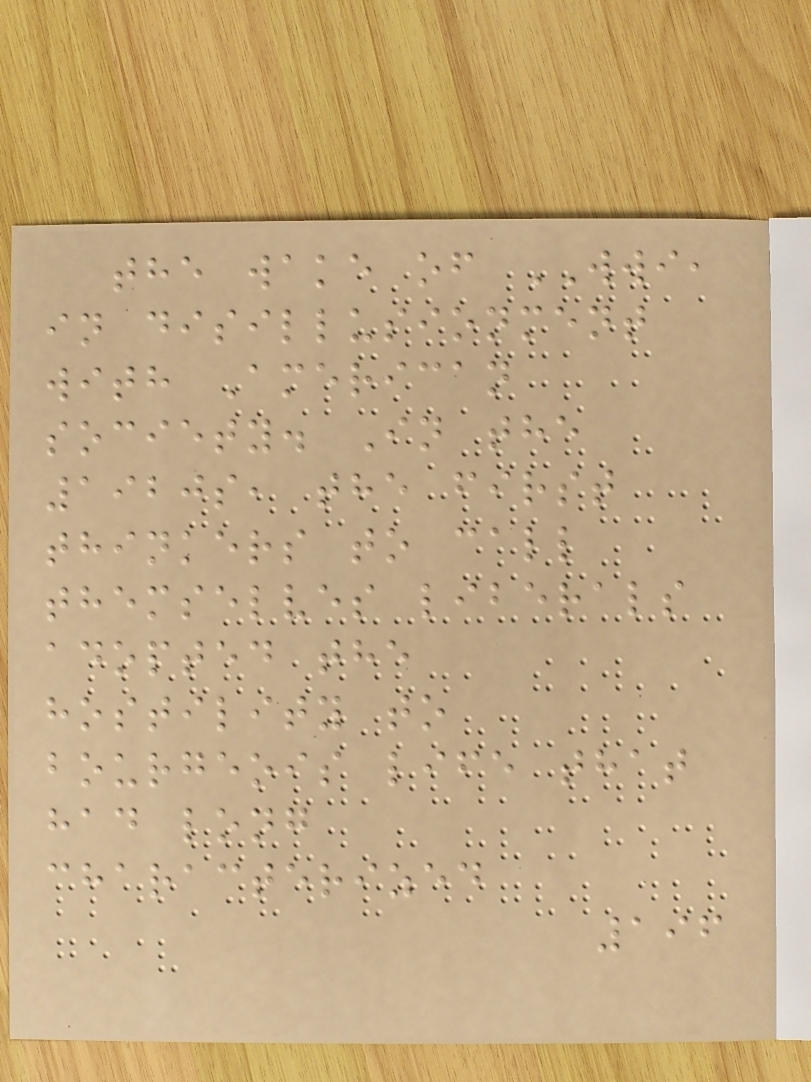the wake of WWI,
in disillusionment
with American
society. In the
1920s, the first
thinkers to call
themselves liberals
adopted the
hostility to
bourgeois life that
had long
characterized
196
